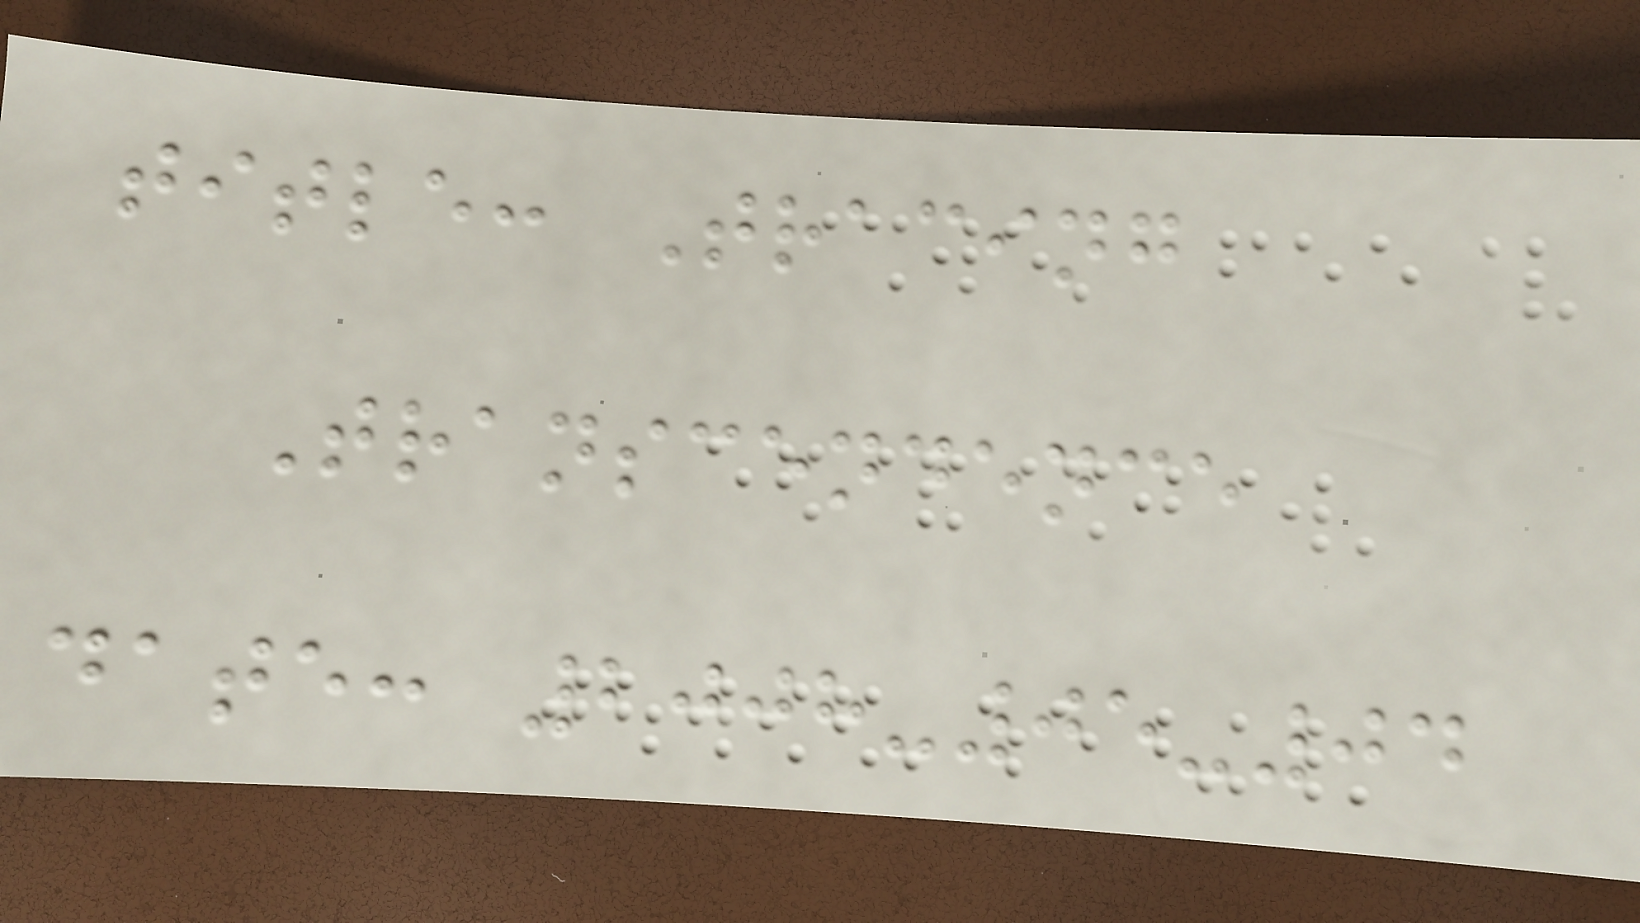title: Tracing
Transcendence
date: 2008-05-04
